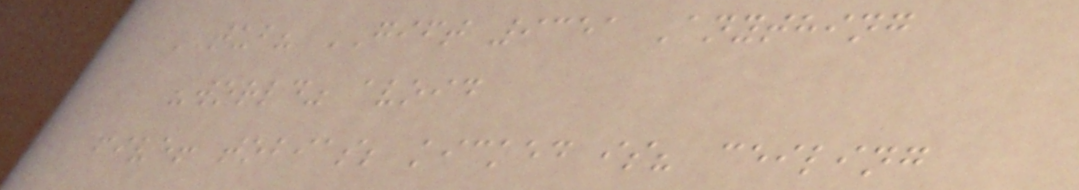TUB? GIFT 9351 Anything
"world" avoid
five! tobias; kicked is? ceiling
